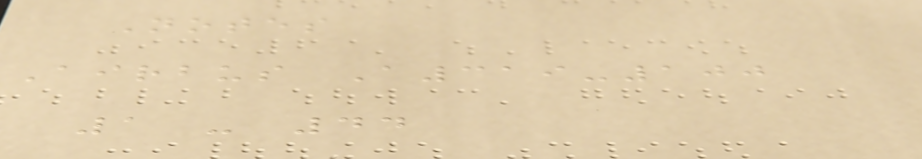Notes
Airbus A319-100
1 - 44
